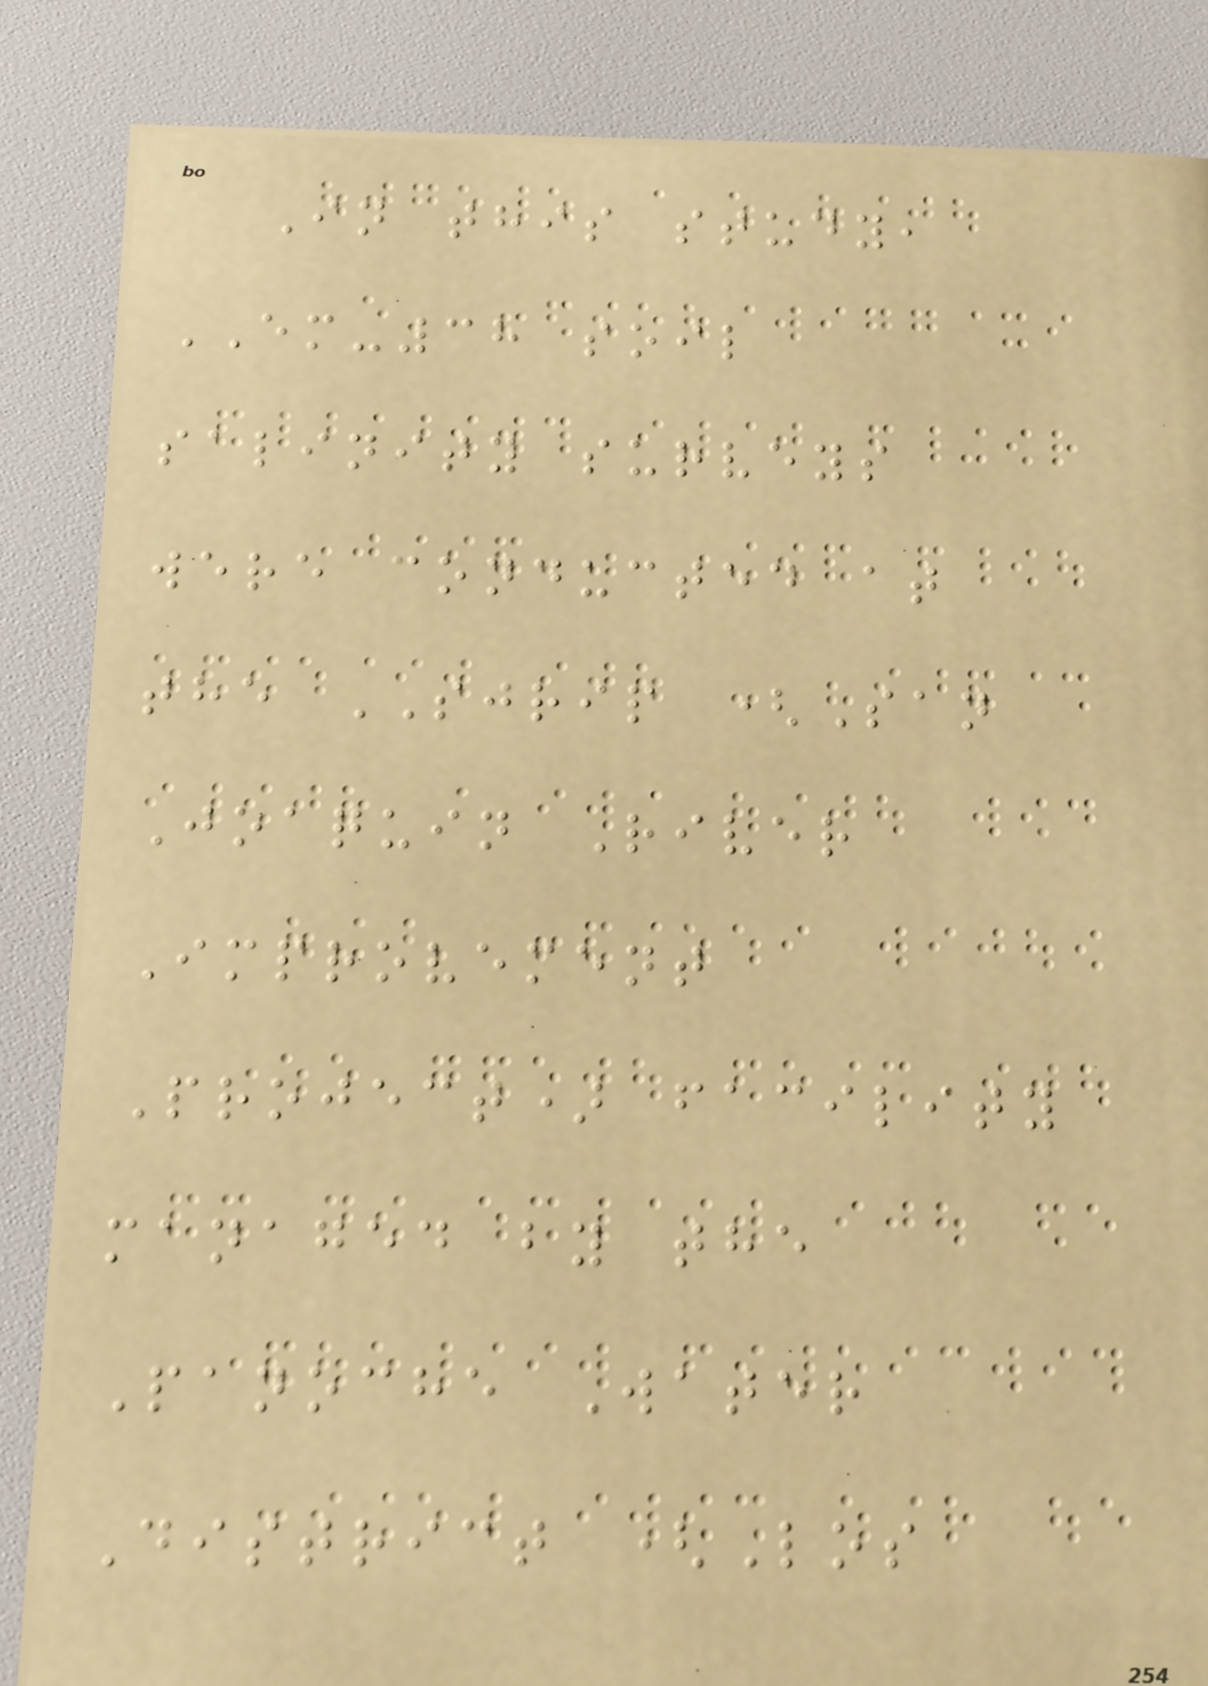In this study,
EM-38 soil
salinity surveys
were conducted at
the SJRIP (San
Joaquin River
Improvement
Project) facility
managed by the
Panoche Water
District (Los
